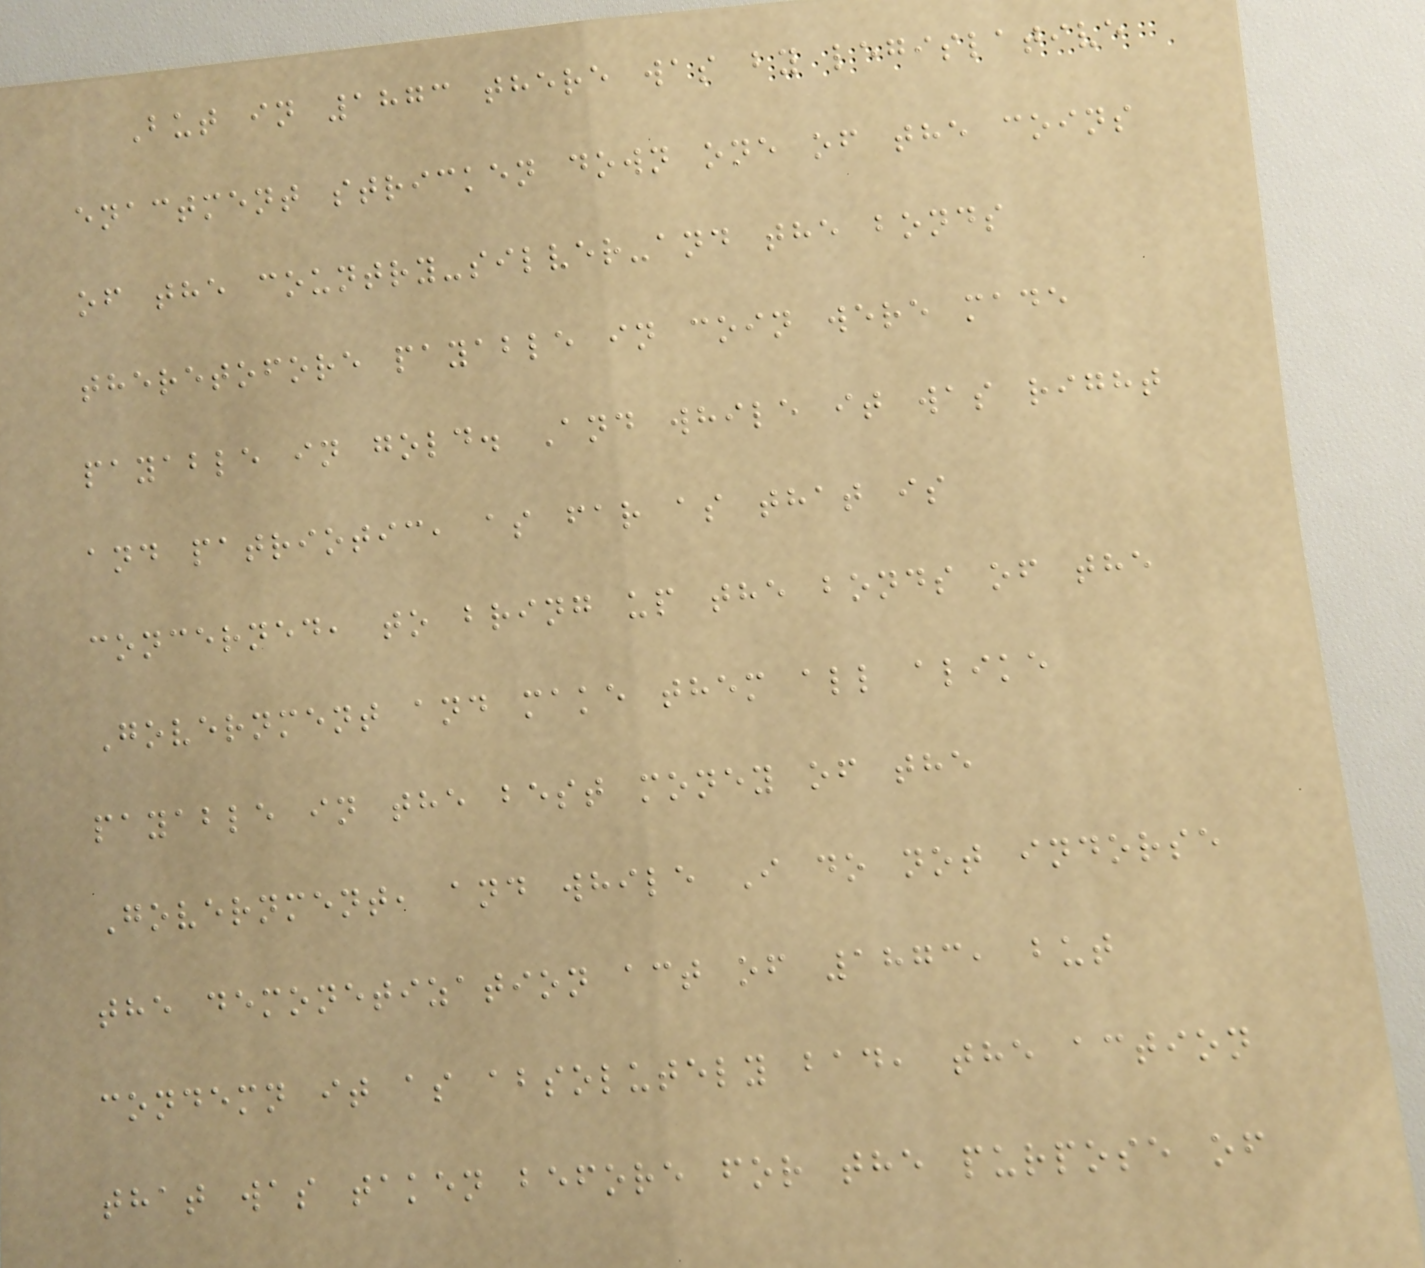But in 1873 there was by legislative
enactment stricken down one of the coins
of the country-silver-and the bonds
theretofore payable in coin were made
payable in gold. And while it was right
and patriotic, as far as that is
concerned, to bring up the bonds of the
Government and make them all alike
payable in the best money of the
Government, and while I do not indorse
the demonetization act of 1873, but
condemn it as absolutely bad, the action
that was taken before for the purpose of
